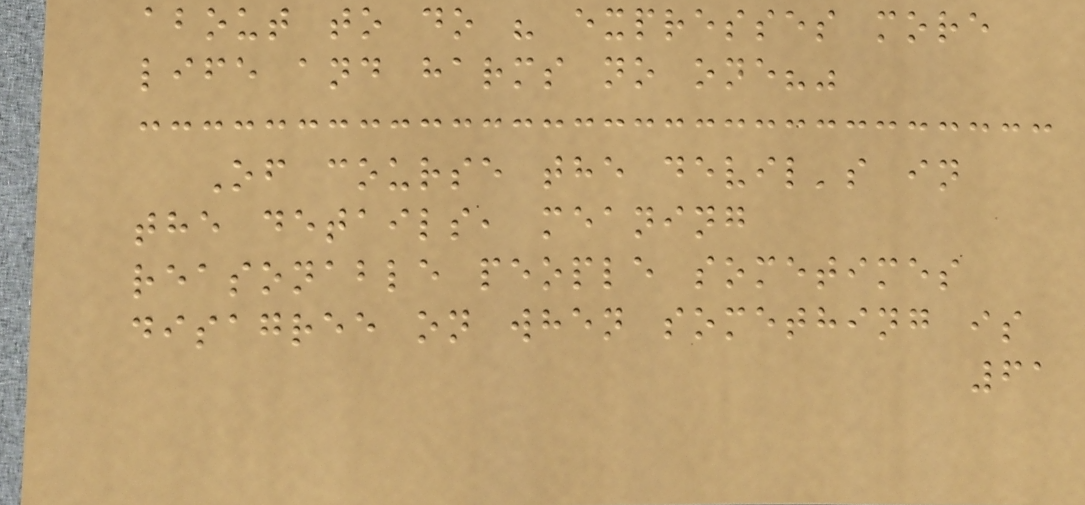about to do " expresses more
life and harms no one?"
Of course the devil's in
the details, meaning
reasonable people sometimes
disagree on when something is
61
